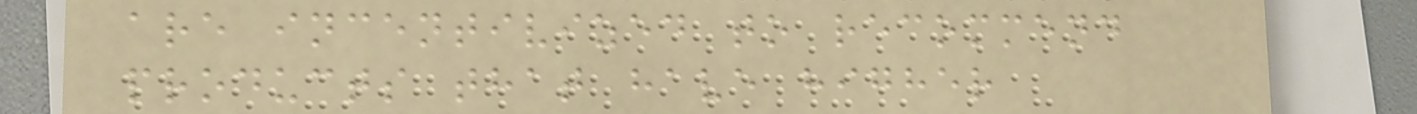are incentivized to recommend
products that have higher
